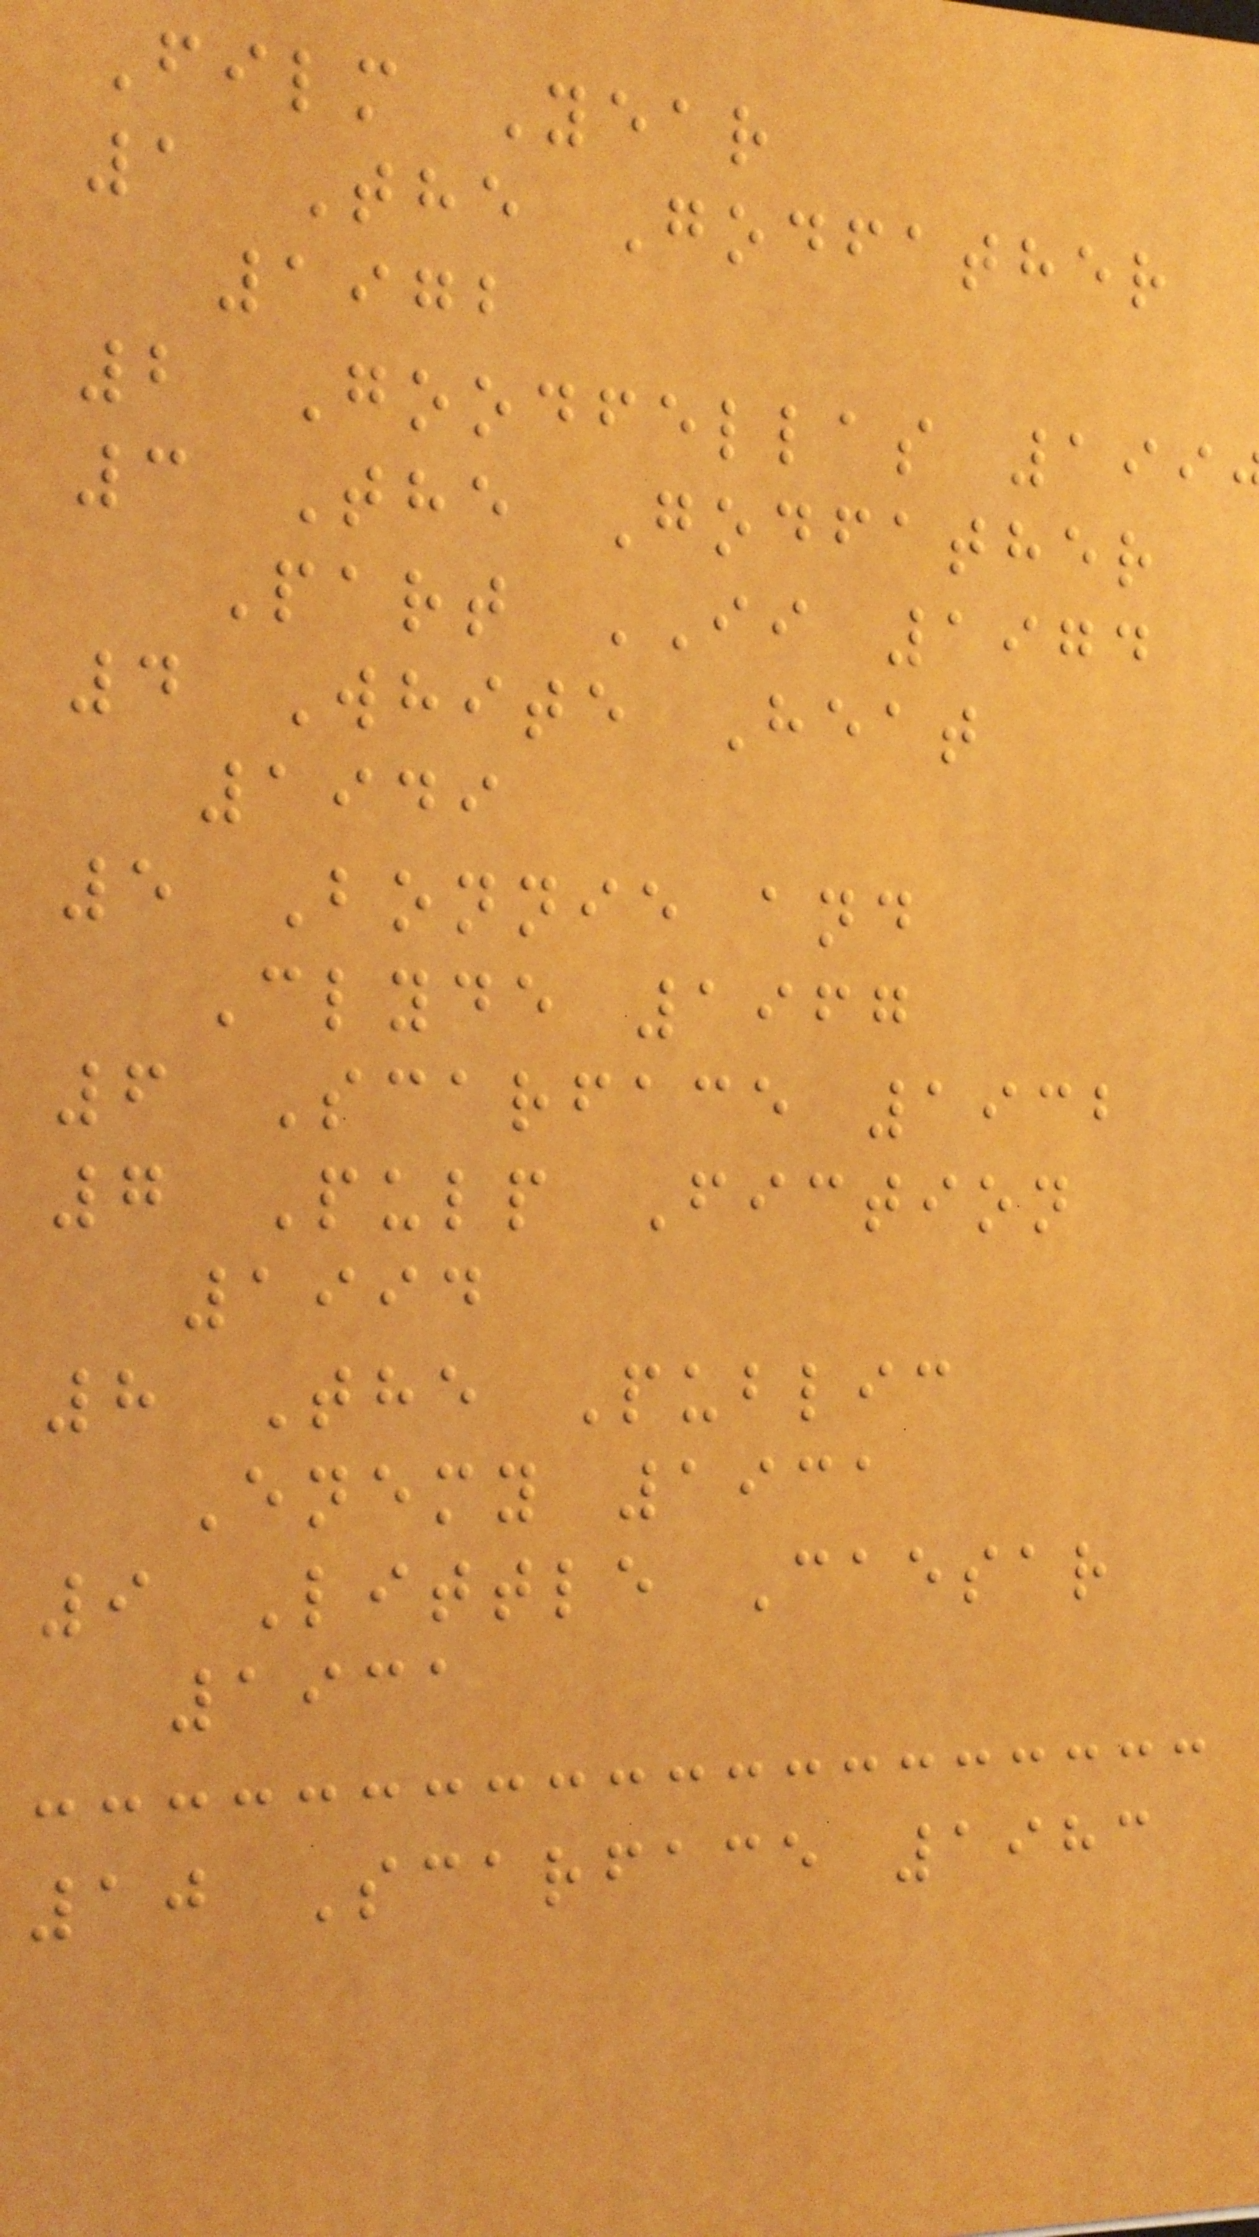Film Year
1 The Godfather
1972
2 Goodfellas 199
3 The Godfather
Part II 1974
4 White Heat
1949
5 Bonnie and
Clyde 1967
6 Scarface 1932
7 Pulp Fiction
1994
8 The Public
Enemy 1931
9 Little Caesar
1931
10 Scarface 1983
